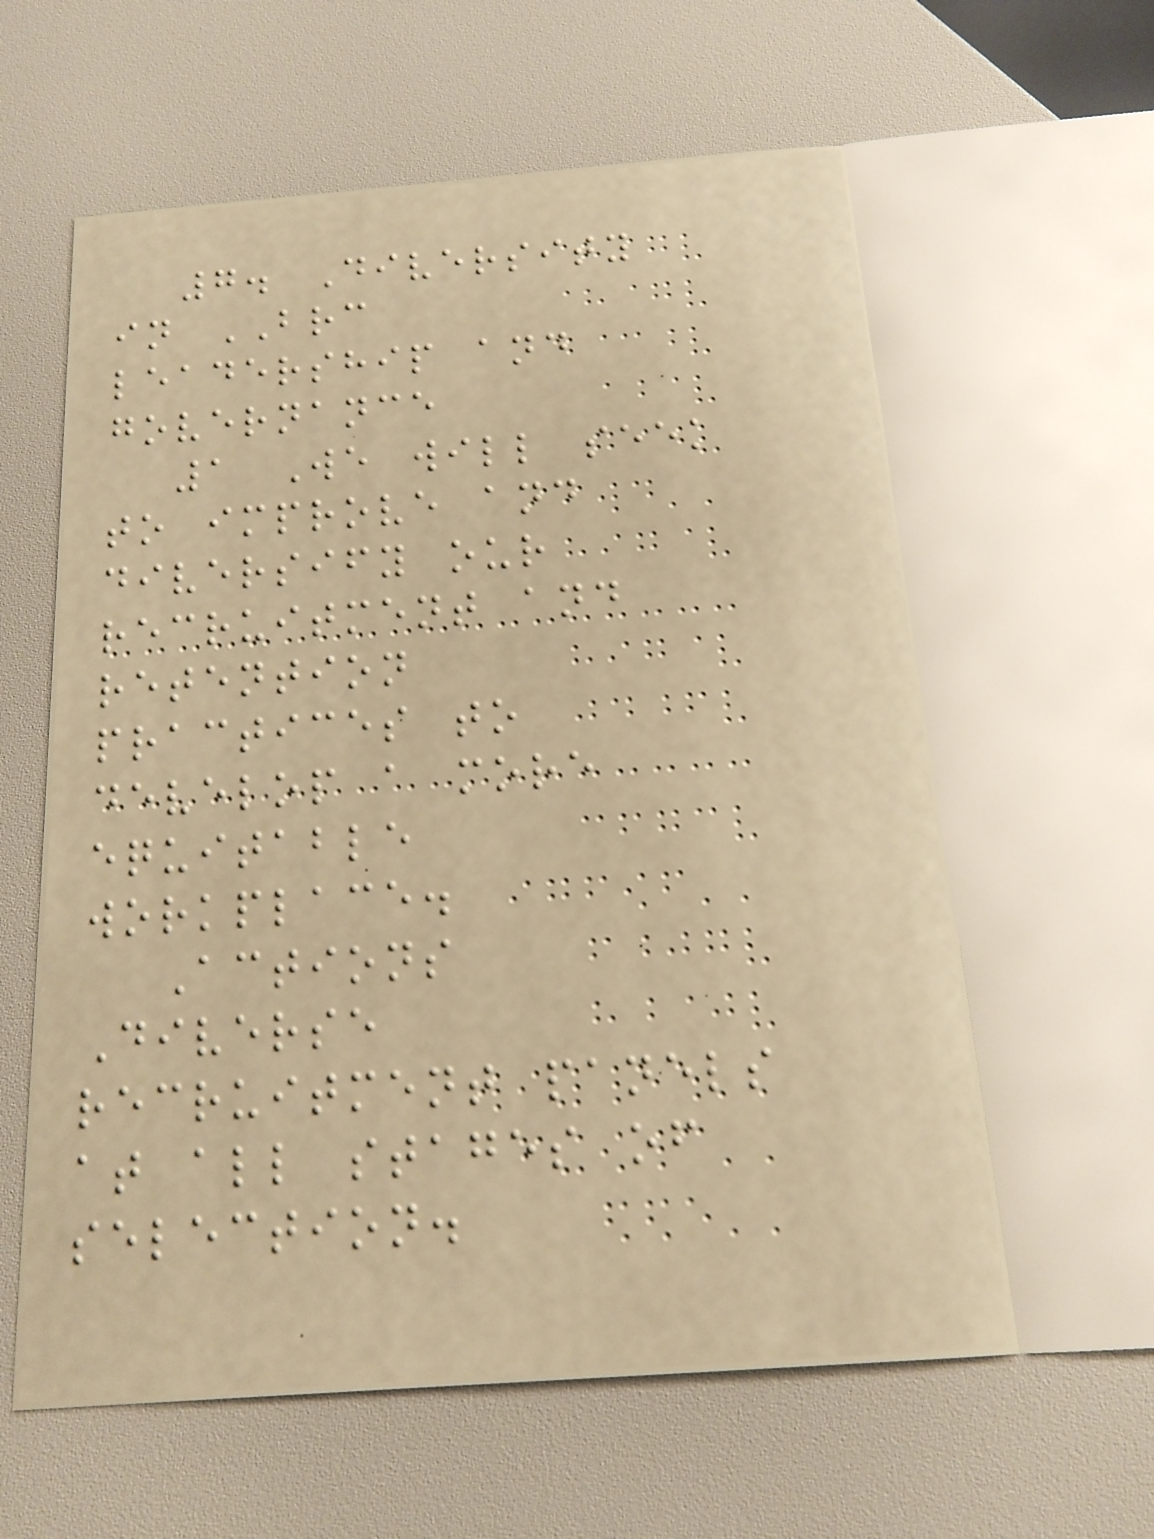7. Diversity
in BRC
leadership and
governance
1 We will seek
to improve and
diversify our
recruitment and
retention
practices to
develop a more
equitable
workplace.
Actions
Diverse
recruitment panels
at all stages of
selection.
